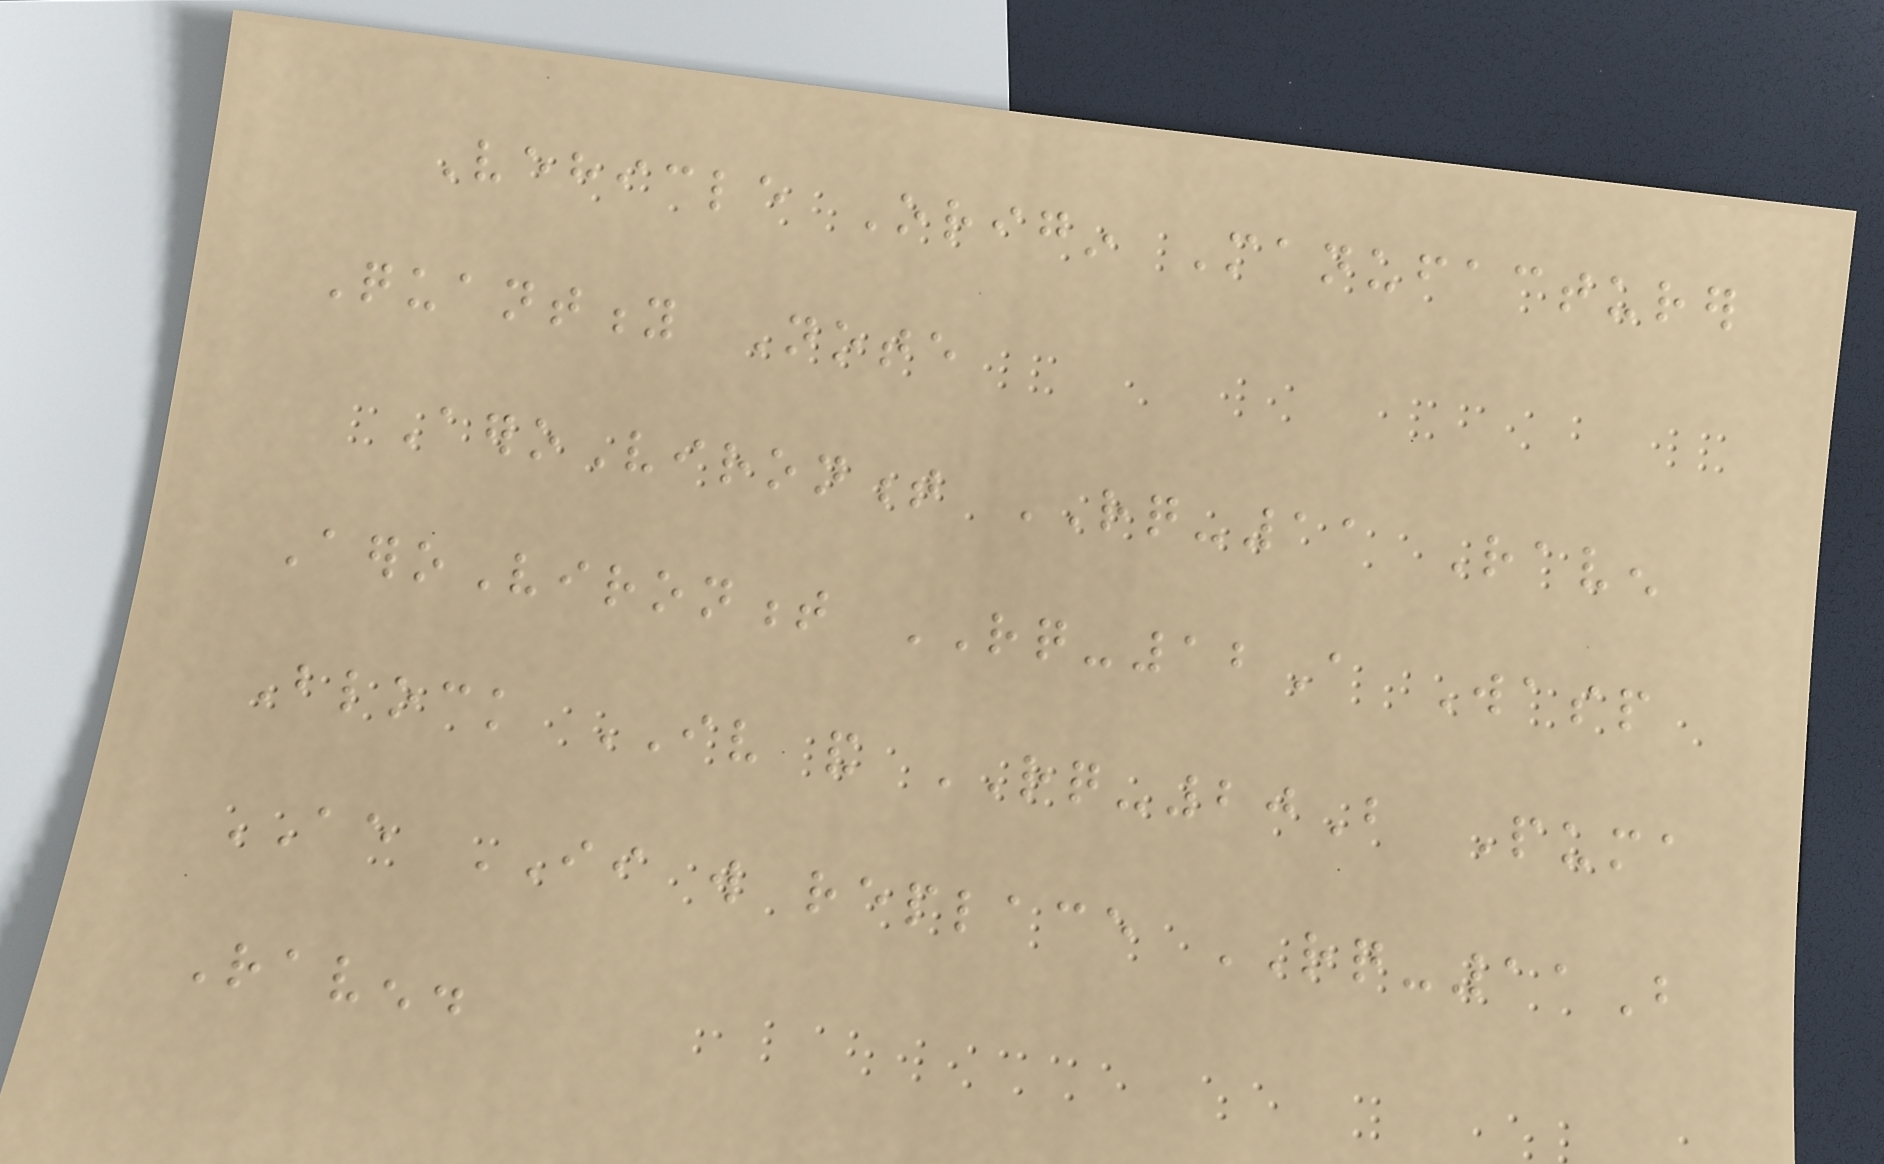Vehicle Origin Manufacturer
Quantity Note
AeroVironment RQ-11 Raven
AeroVironment RQ-12A Wasp
Block IV and RQ-20B Puma
AE II will replace RQ-11B
Raven.
